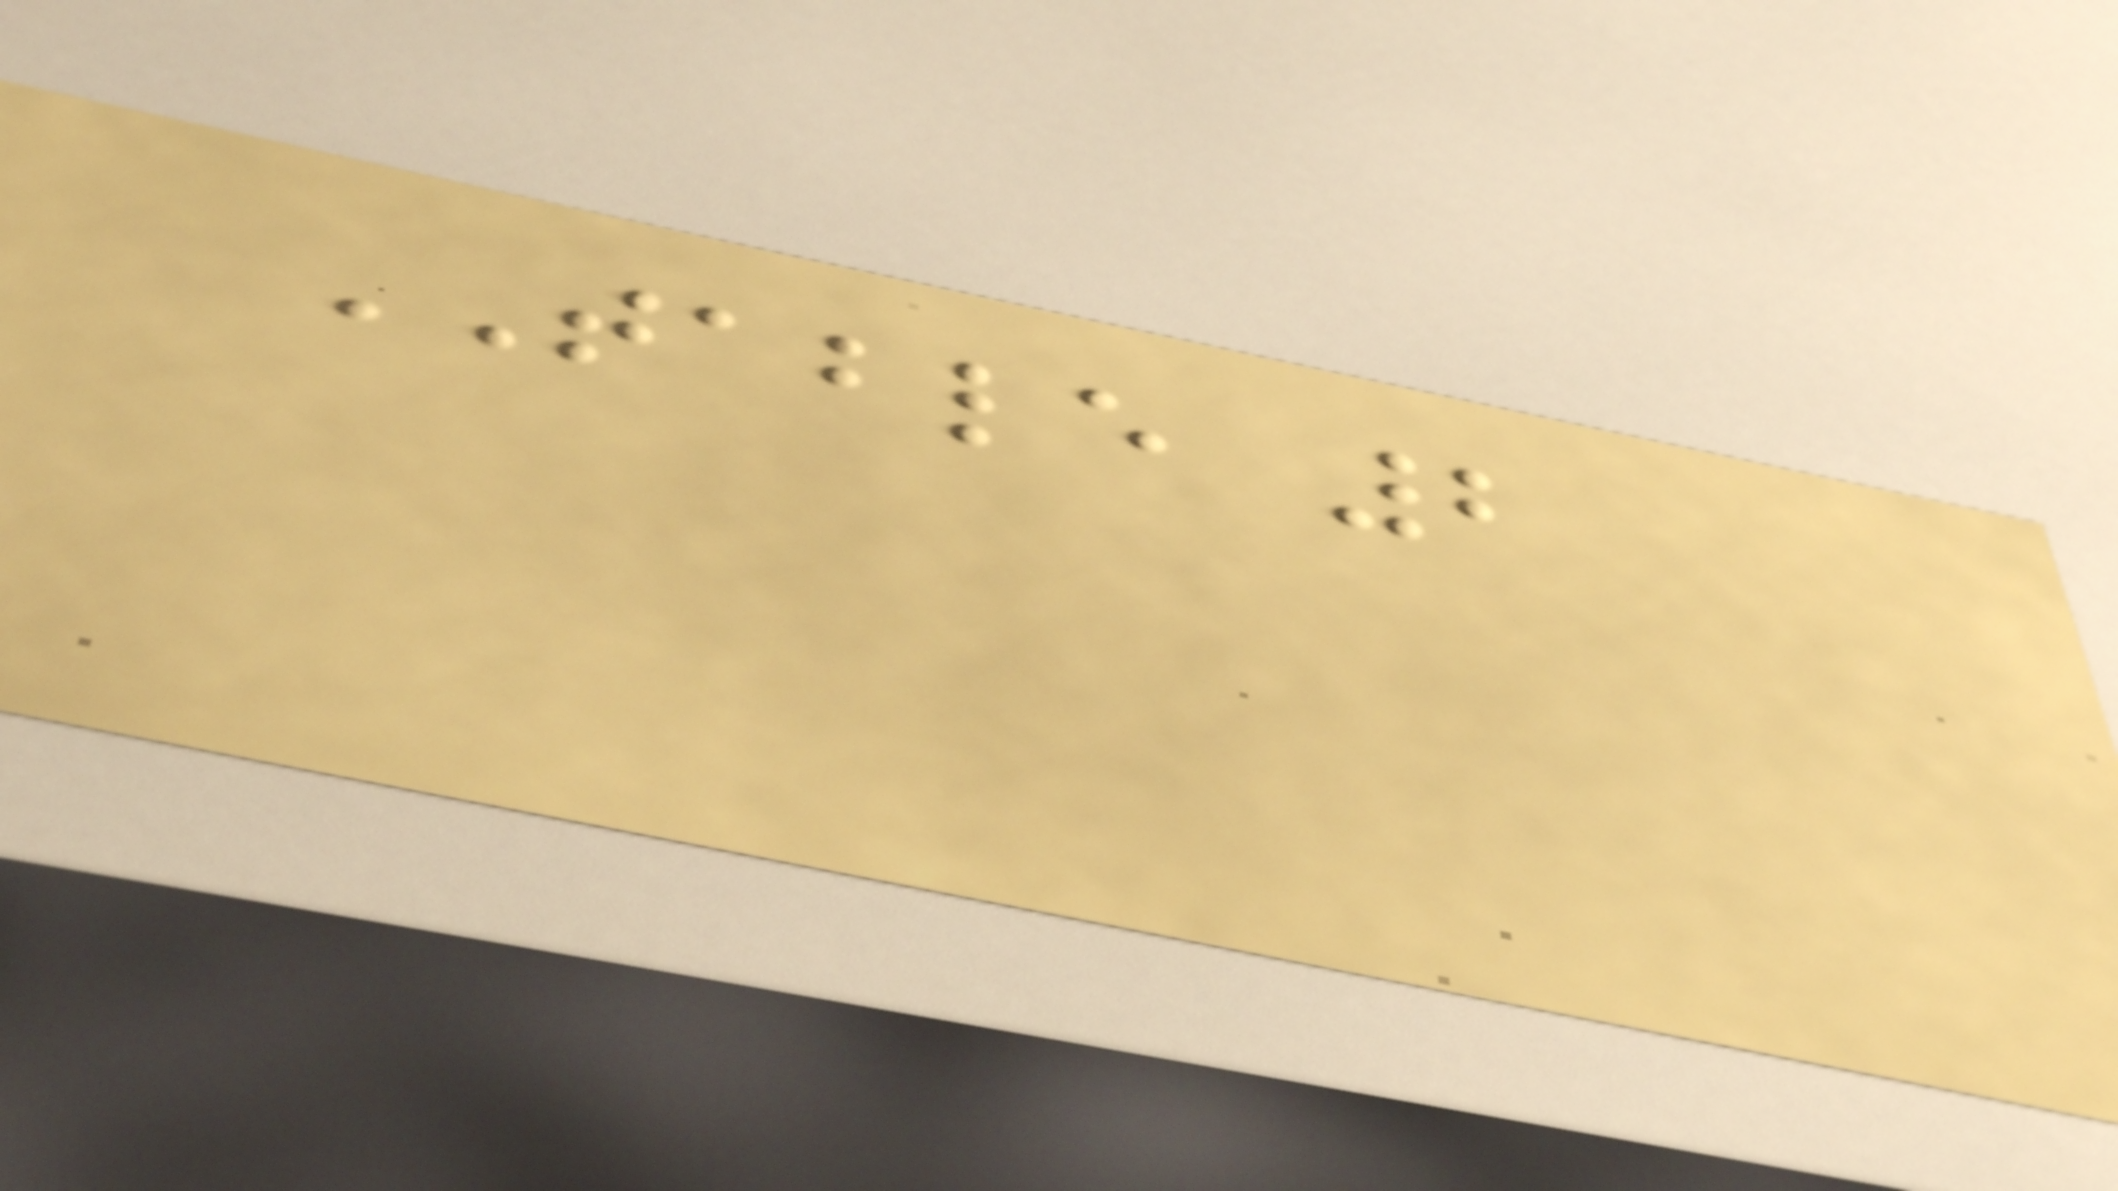TABLE 2
